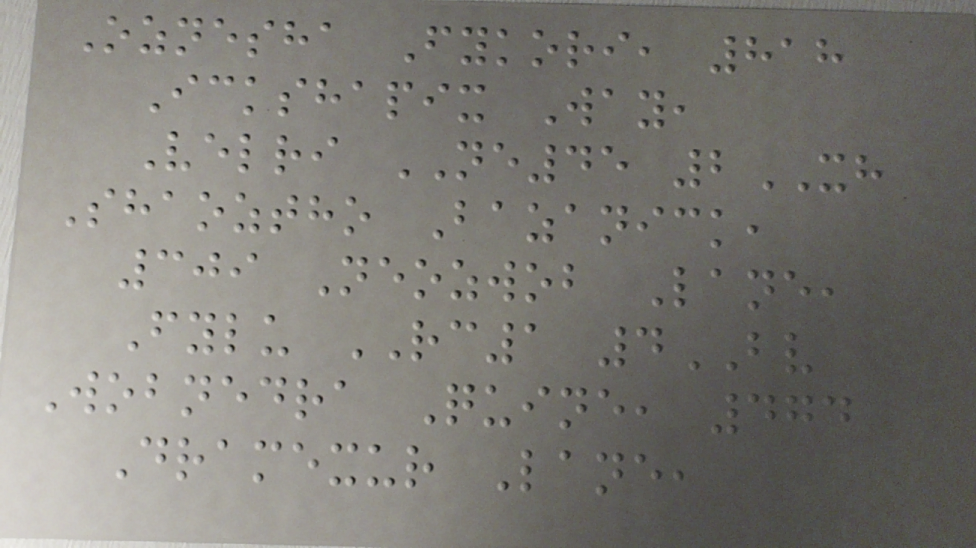Oznesha Fykori, 818
Ickshapix Way,
Velri NE45 2XH
Shaoztho Bazanick,
309 Neozwob Lane,
Fylu RC1 4BV
Wobnedra Quine, 474
Dramexur Lane,
